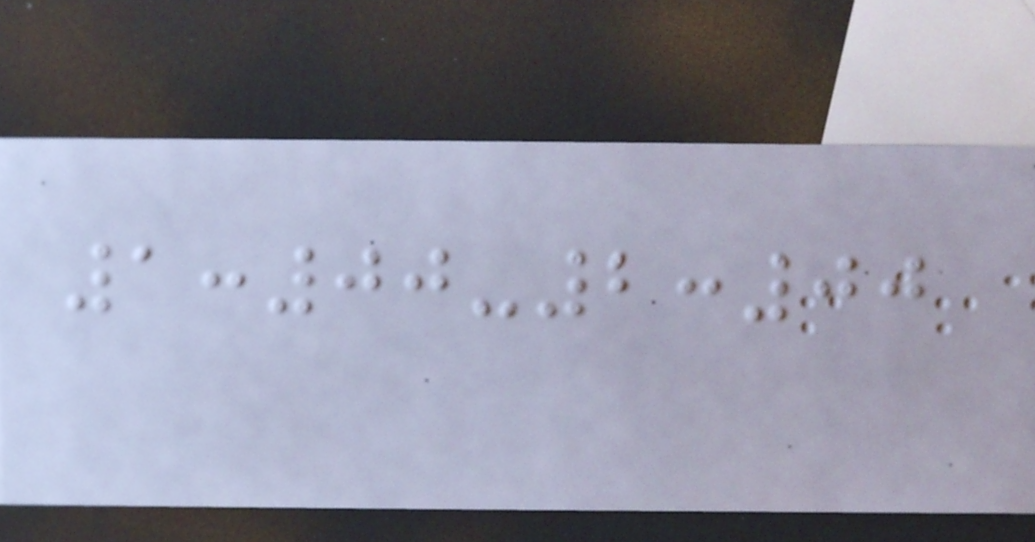1:00-2:00
